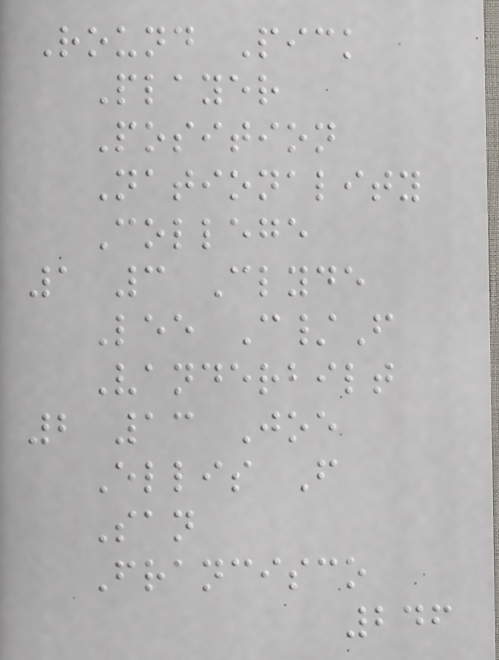Round Pick
Player
Position
Nationality
College
1 3 Clyde
Lee C/F
Vanderbilt
2 13 Joe
Ellis F
San
Francisco
246
